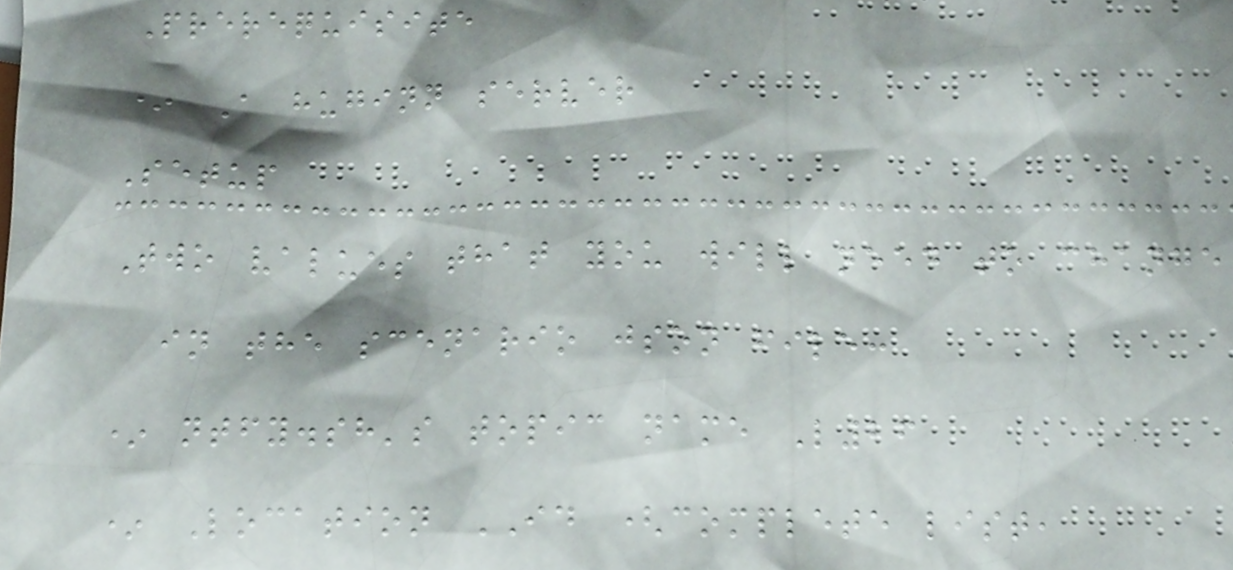Prerequisite
* A huginn server
Setup
Two values that you will need to change
in the scenario json file:
* ntfy.sh's topic name L26
* Location ID (complete list,
